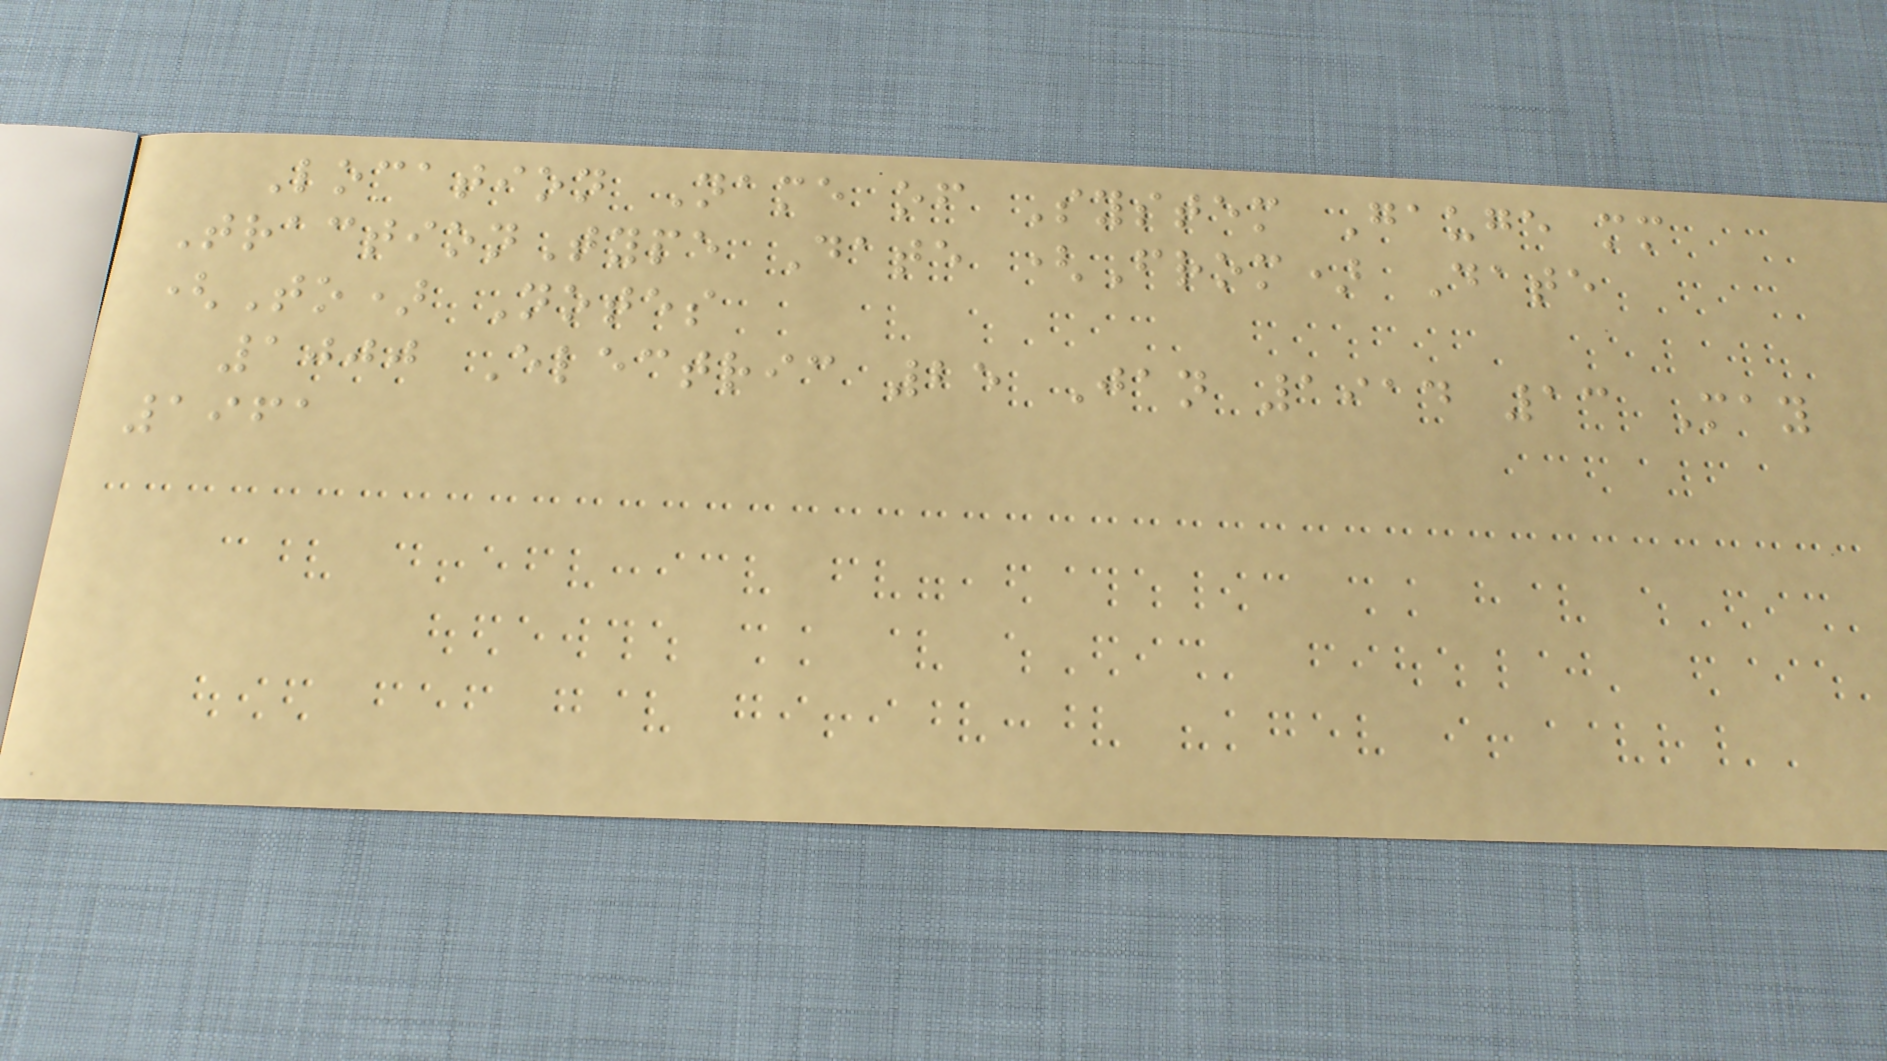Location Name of System Gauge mm
TractionType Date (From) Date
(To) Notes
1000 Electric 25 Jan 1914 13 May
1961
